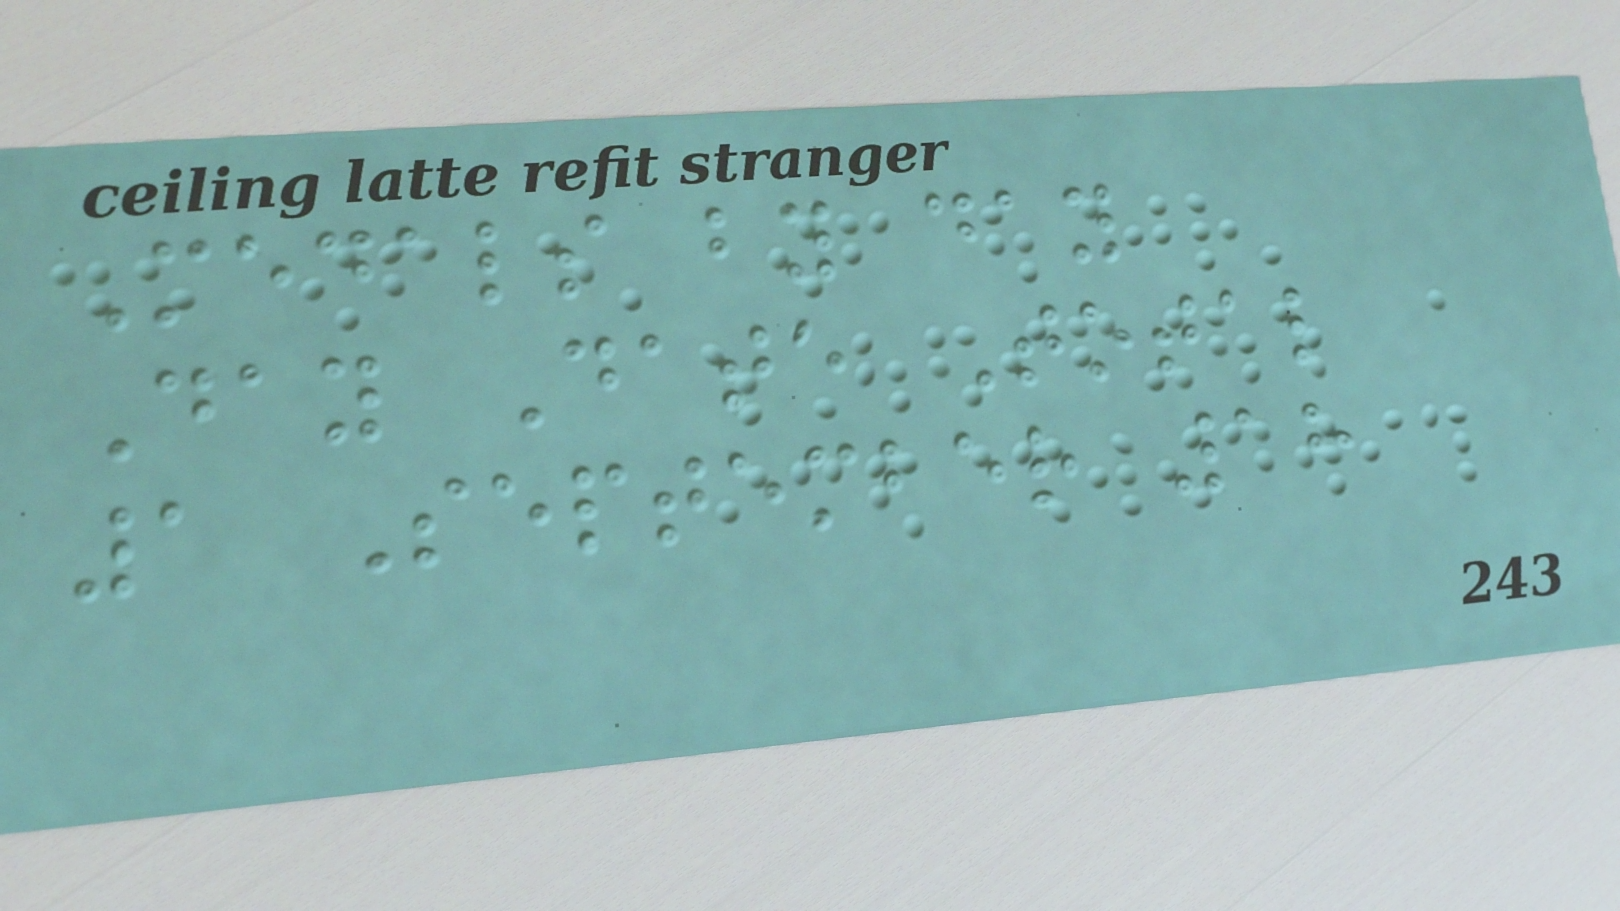Medals by day
Day Date Total
1 September 18
